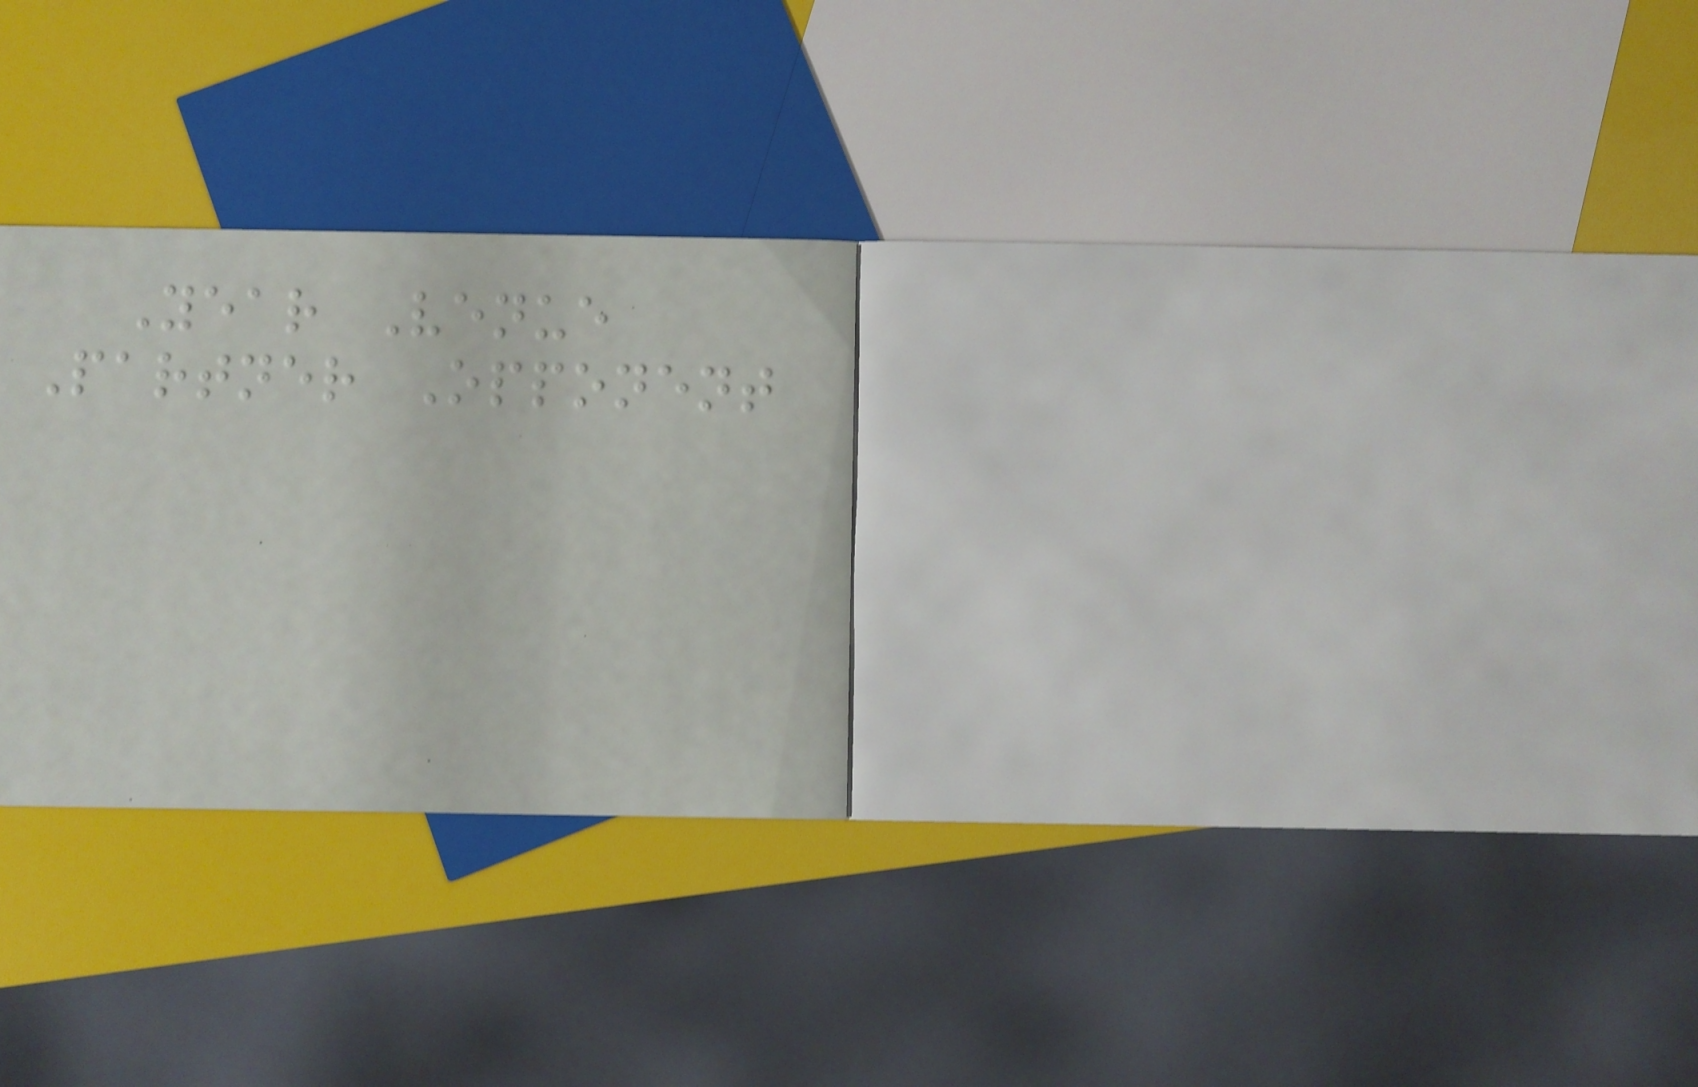Year Venue
Partner Opponent
